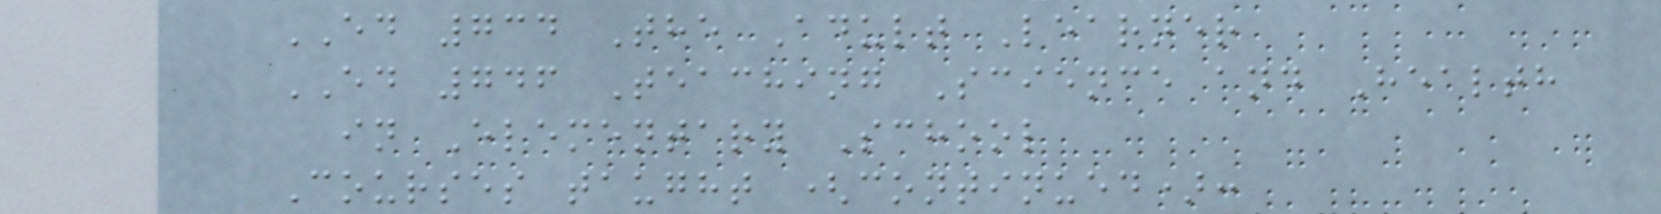ED 734 The Adult Learner
ED 746 Teaching Science and Health
in Elementary School
Courses taught (continued):
